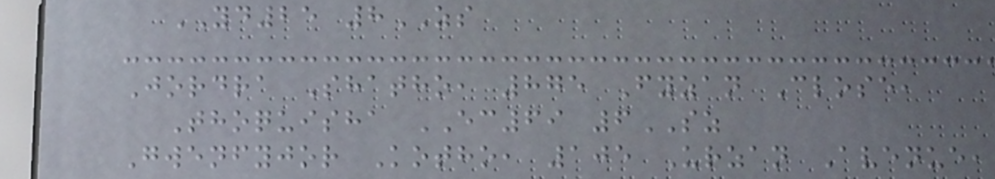YD25 8ZS
Jordra Shatho, 875 Fyzan Close,
Thoquisha EC69 6SZ
Gwenfyjor Kotho, 105 Urzan Avenue,
